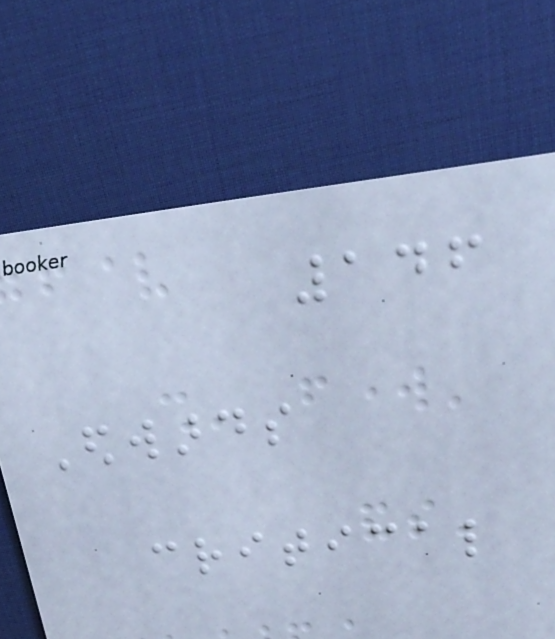146
Edwards
critical
